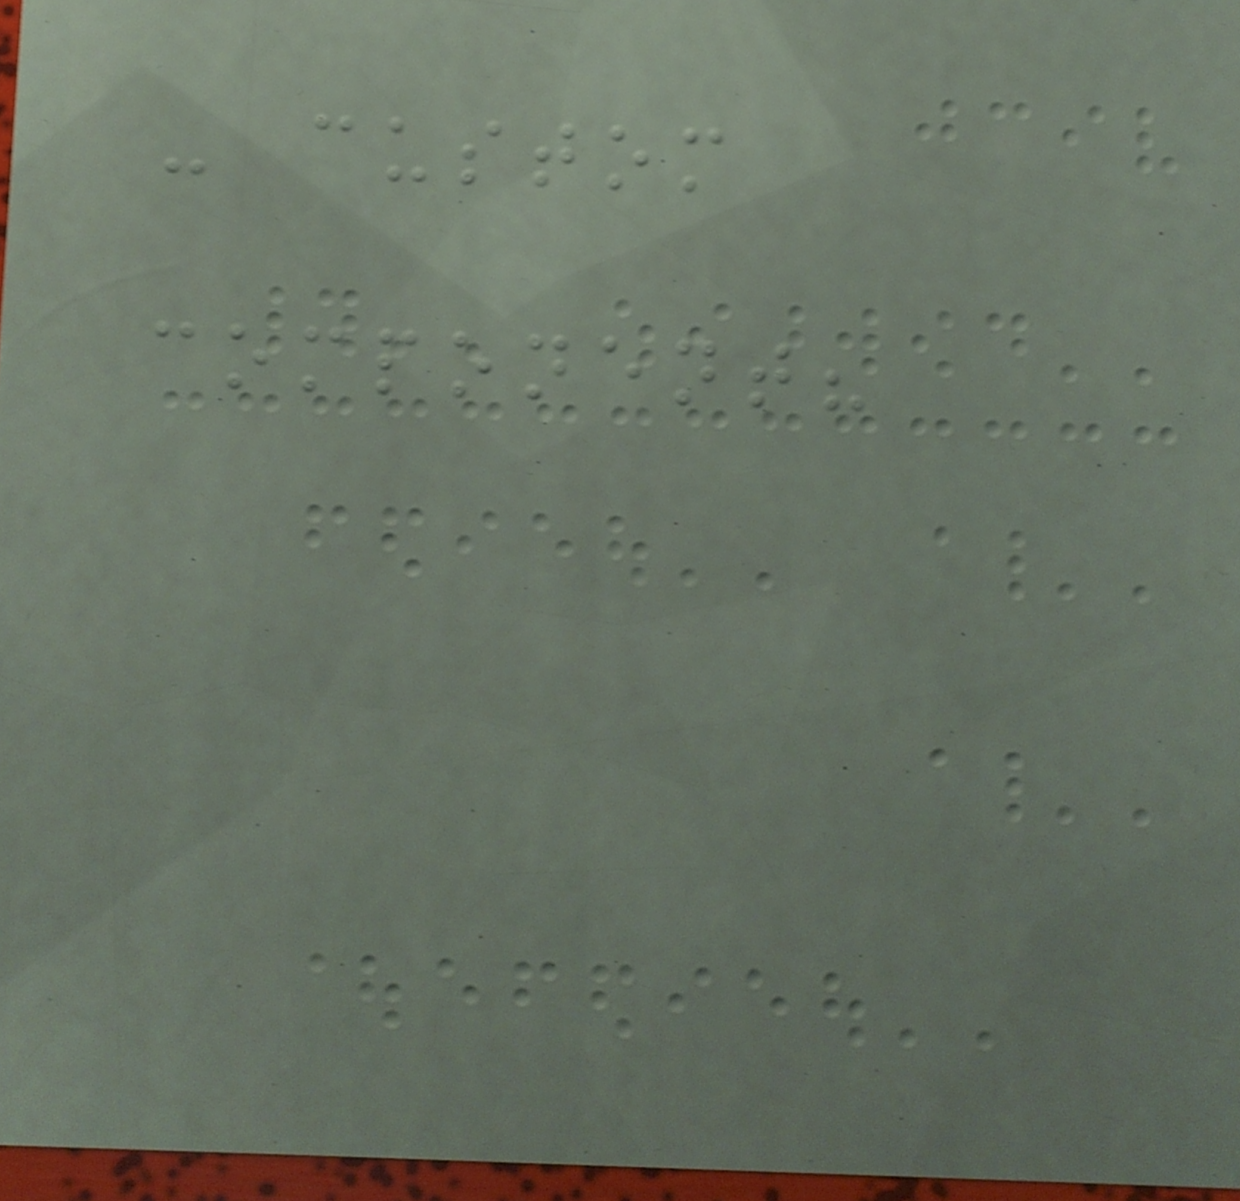- custom
component?
